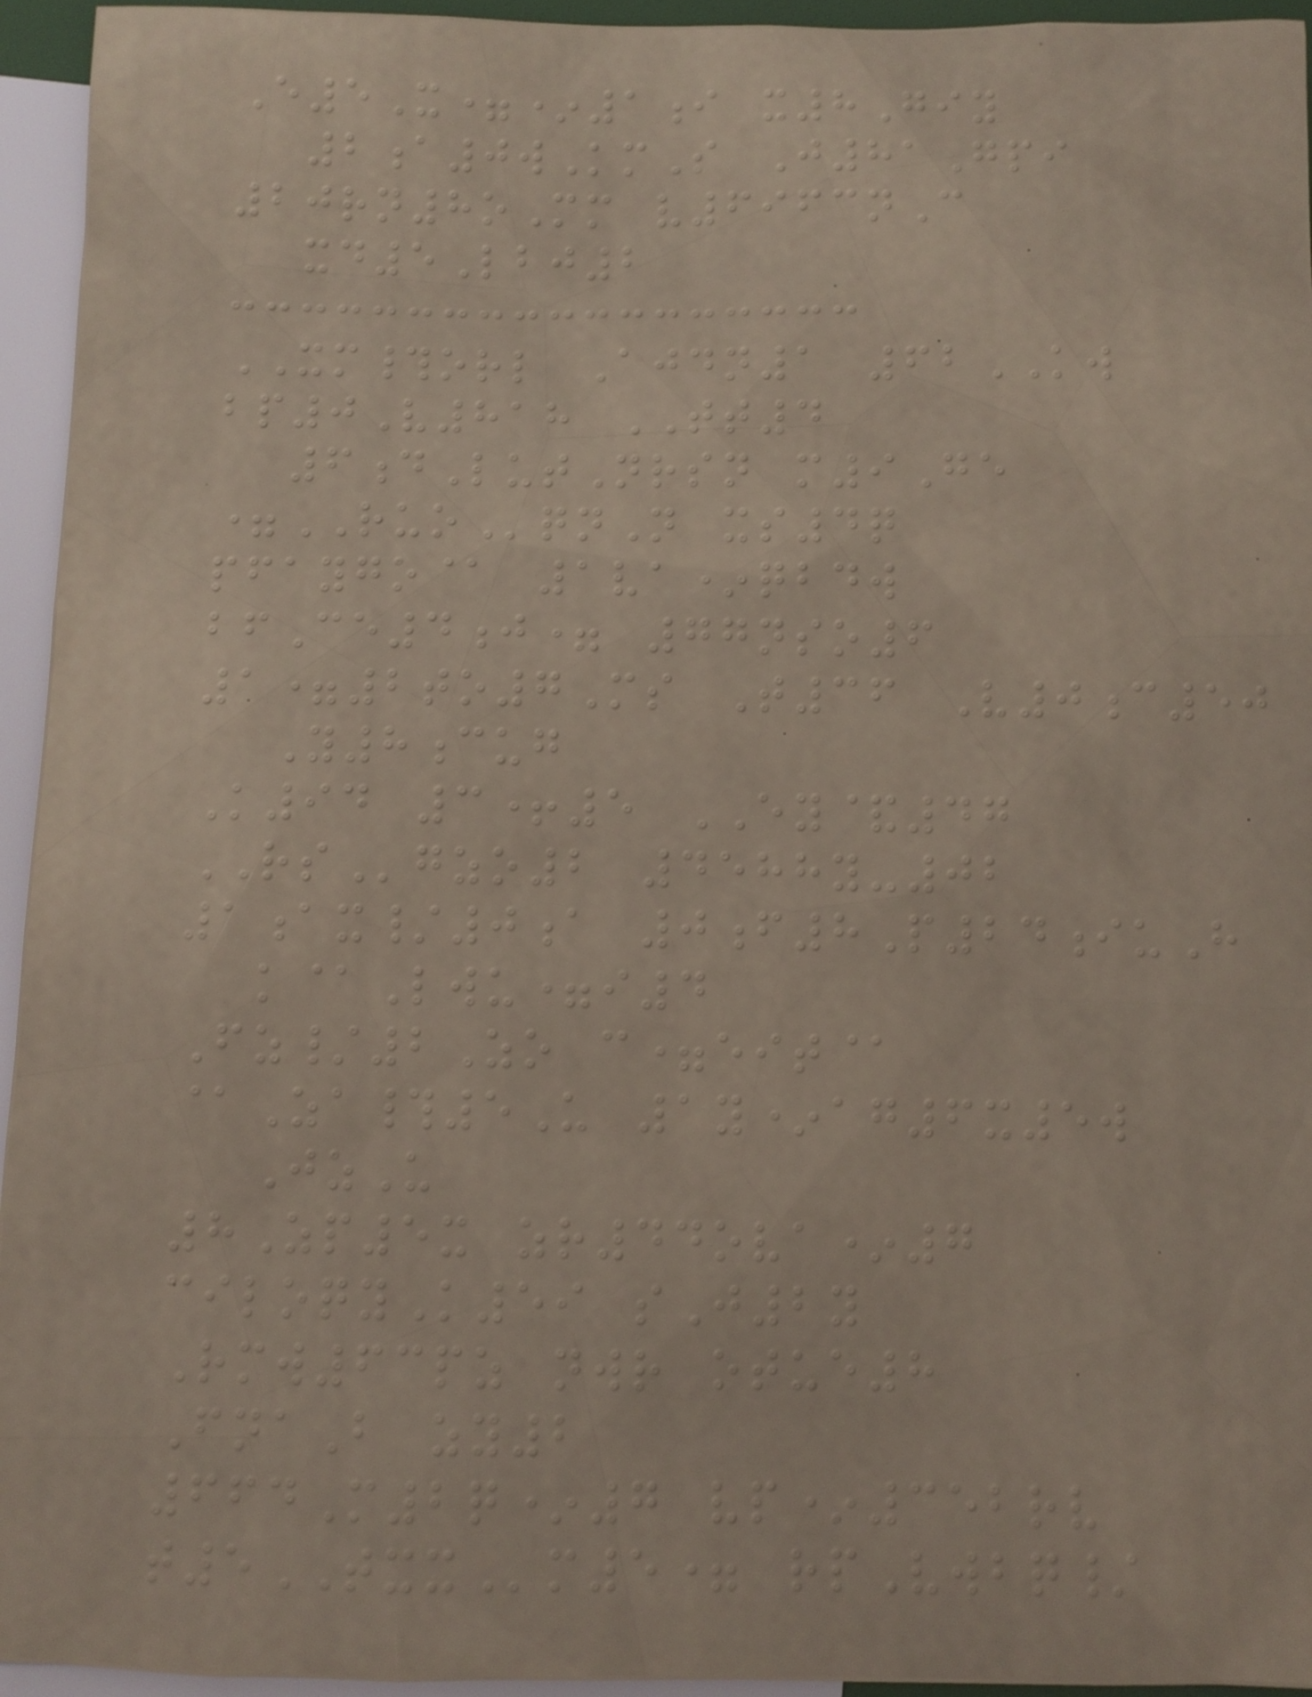E5X=*1i x8Giy
2a0wKmS J81Gpi
20rn8oMm v6963nC
xd5Lbj2
XM#orl Ajdn1 62KW
bp0V818 TT4
6dLutNrsn m9Ge
=RUOqnN xs4q
pfaygo@ 1va*qbdw
bfCe4j= 77nso6
1=2to7Ms T36 V0c50
Y8cug
K94 3+5 EY&47
RSgzo2 4588y-02
1ax/0a 0f8P24iuH
k@Lwu=i4
Fz/2Zo c=eit@
@Za#5U 1y*ag6x5w
JzU
8Zp5x zr44ova*7
ciloqyK59 sJ2y
Rmw63pz nwr otue8
FnaB zy2
664M2q*7 vp*352rv
t5TXXm5= rpVwbq/
